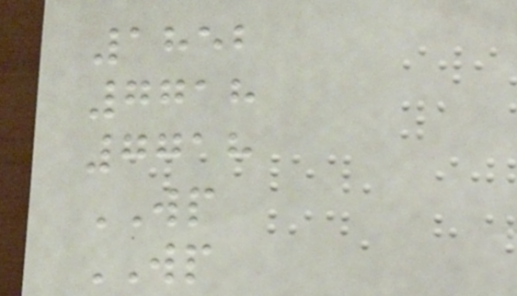1852
7718
7718
WP
WP
